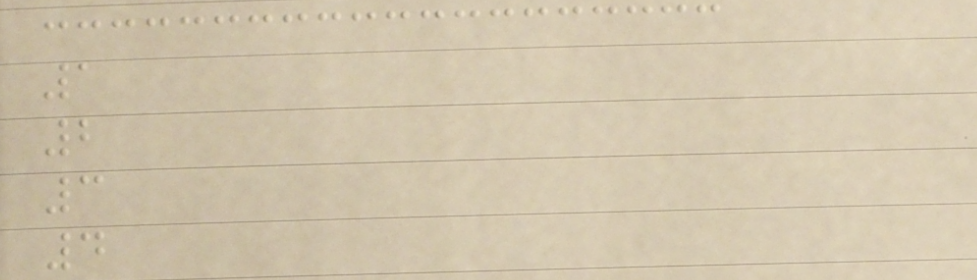1
2
3
4
